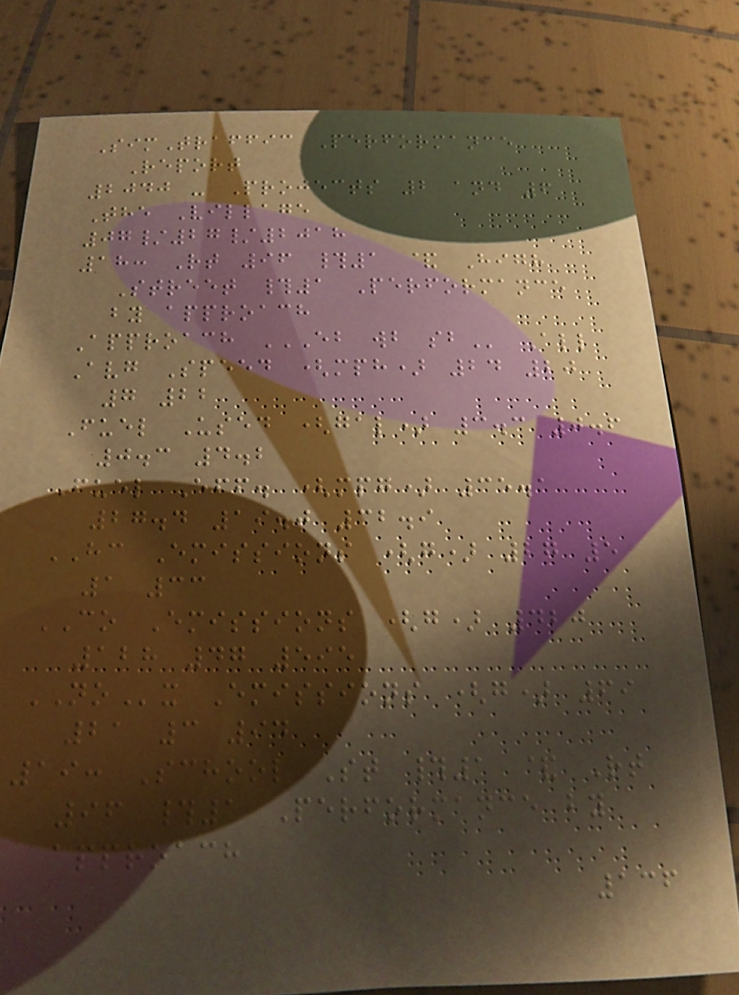SimTraffic Performance
Report
2040 - Projects 2 and 6
The Village
07/27/2018
18: Rt 96 #1 & High
Street #1 Performance
by approach
Approach EB WB SB All
Avg Speed (mph) 24 20
7 22
Fuel Used (gal) 3.3 0.6
0.3 4.2
Fuel Eff. (mpg) 35.1
27.4 19.0 32.9
HC Emissions (g) 27 5
1 33
CO Emissions (g) 420
128 47 595
NOx Emissions (g) 69
21 3 94
19: School St #1 & Rt
96 #1 Performance by
approach
136
